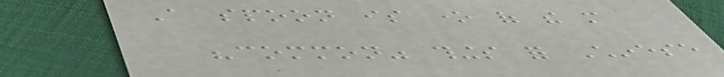A spoon is one of the more
"common" things for Chinese
